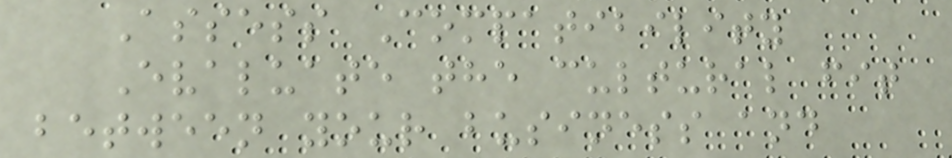Assess Compatibility
Evaluate the cultural fit
between your business and
